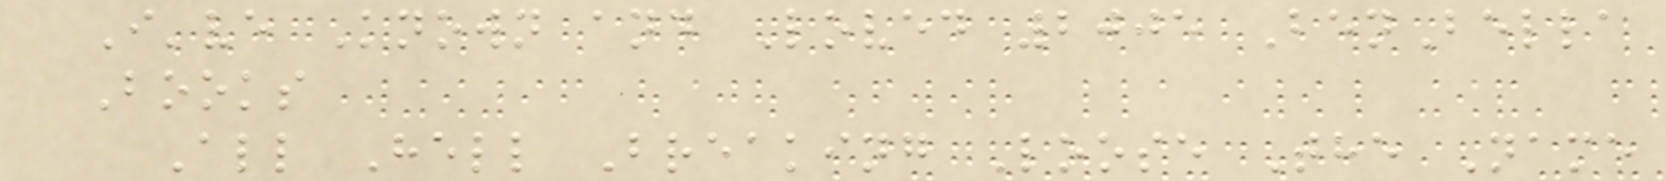I've Known and Loved 2005 BenBella
Books
All Hell Breaking Loose The Name
